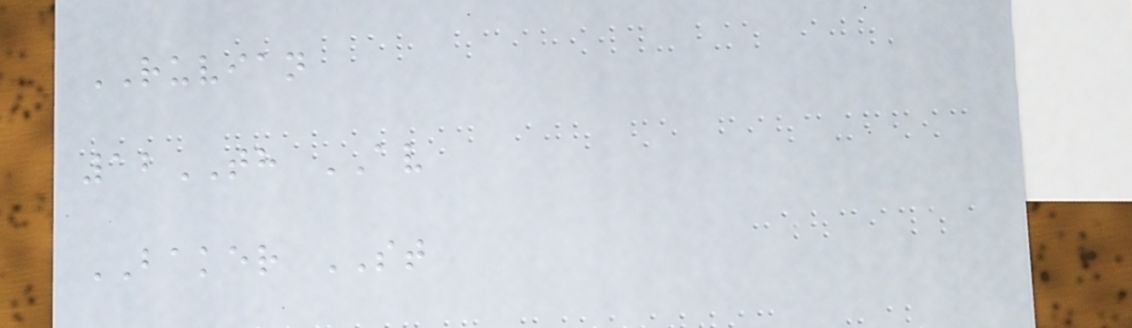RUVIAN
12TH AV
BAKER ST
